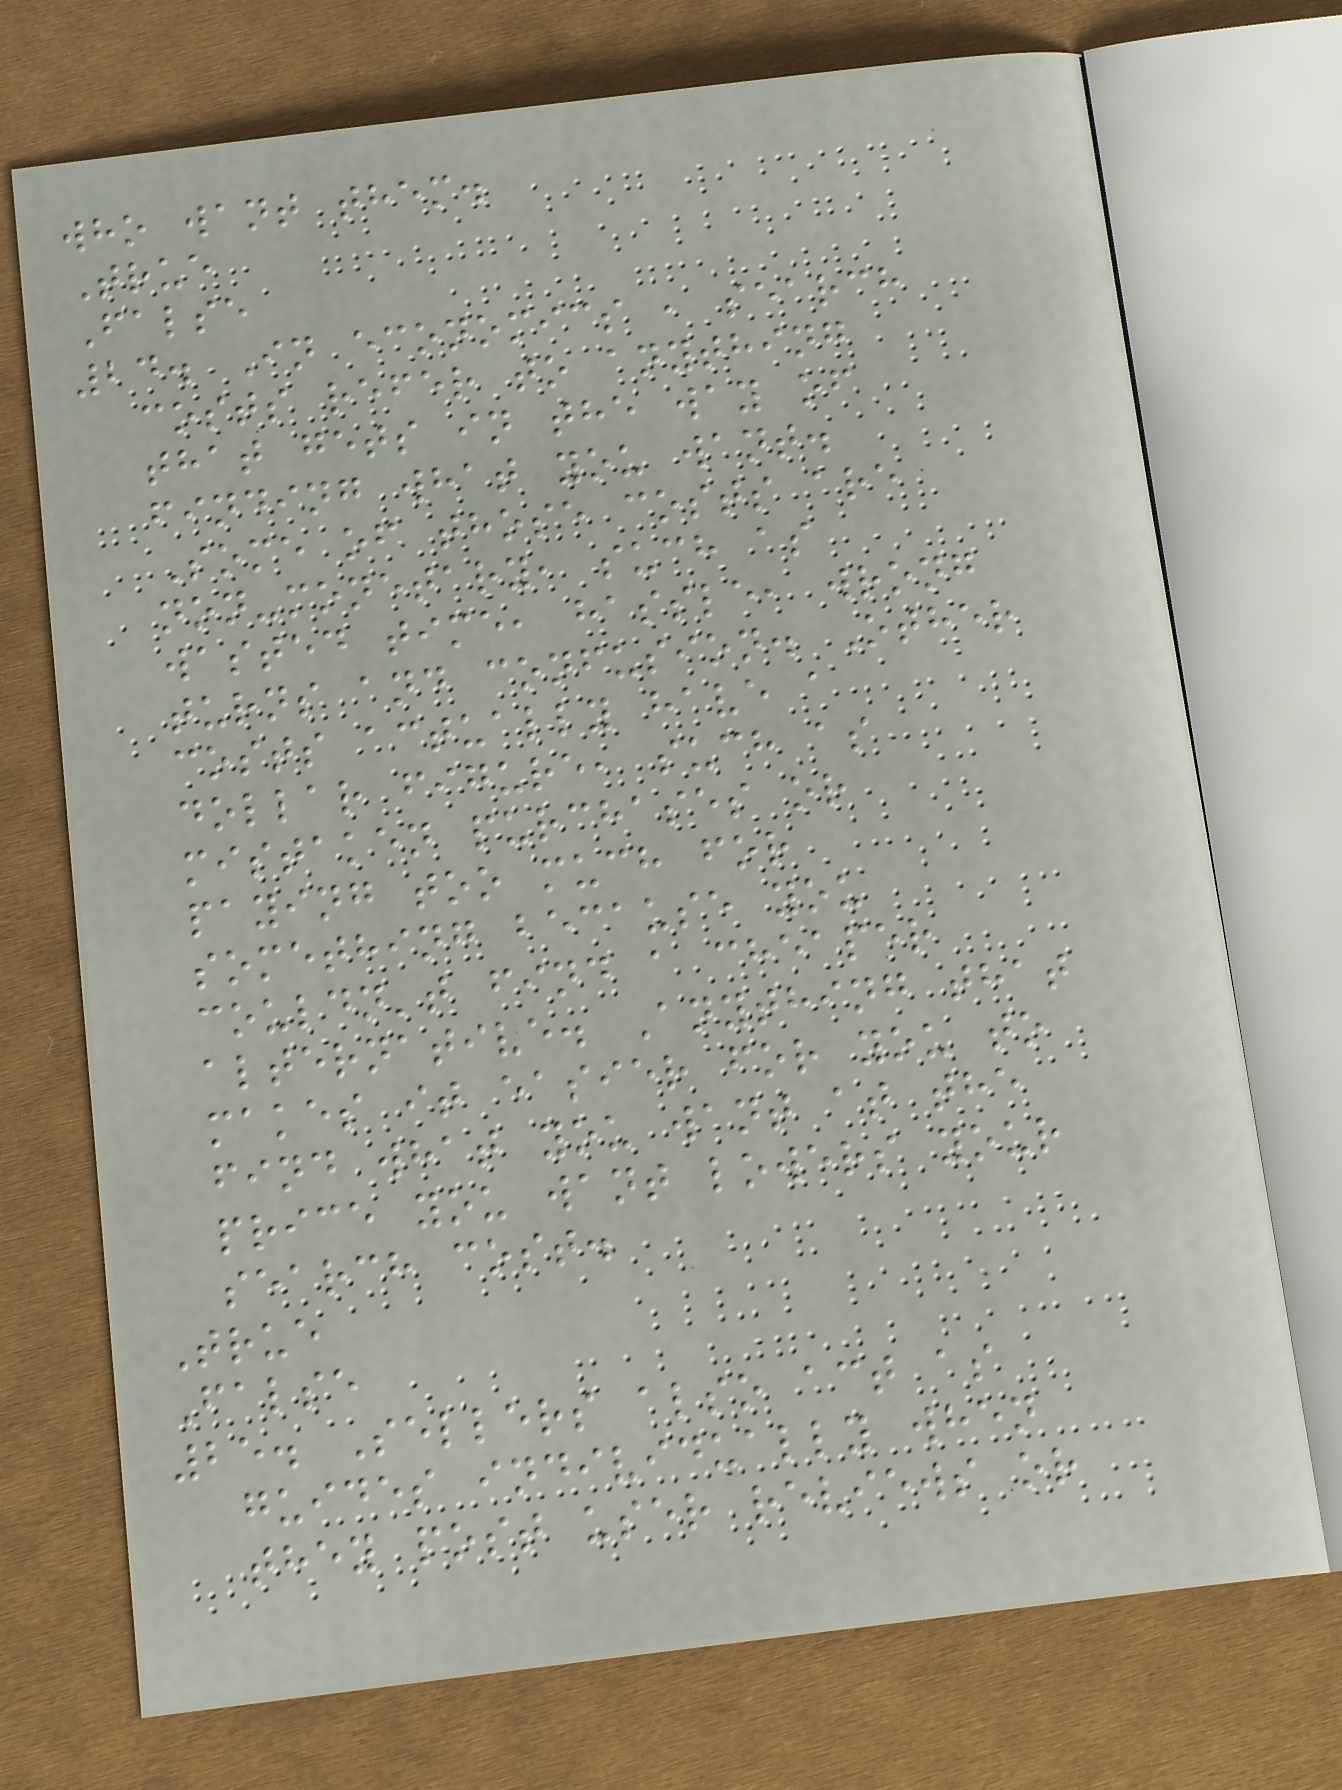who want them.
True
False
24. In economics , search
costs refer to anything
that gets in the way of
finding what you want.
Some of those costs are
non-monetary, such as
wasted time, hassle, wrong
turns and confusion. Other
costs actually have a
dollar figure, such as
mistaken purchases or
paying too much for
something because you
couldn't find a cheaper
alternative. Anything that
makes it easier for you to
find what you want at the
price you want lowers your
search cost.
True
False
25. Sellers also act as
guides individually when
they post user reviews or
